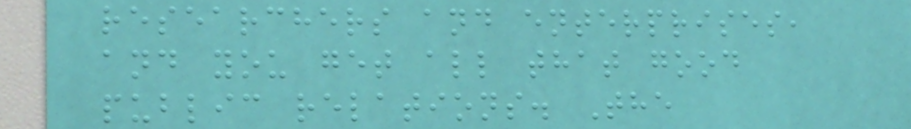researchers and enterprises,
and you get all that good
public relations. The
